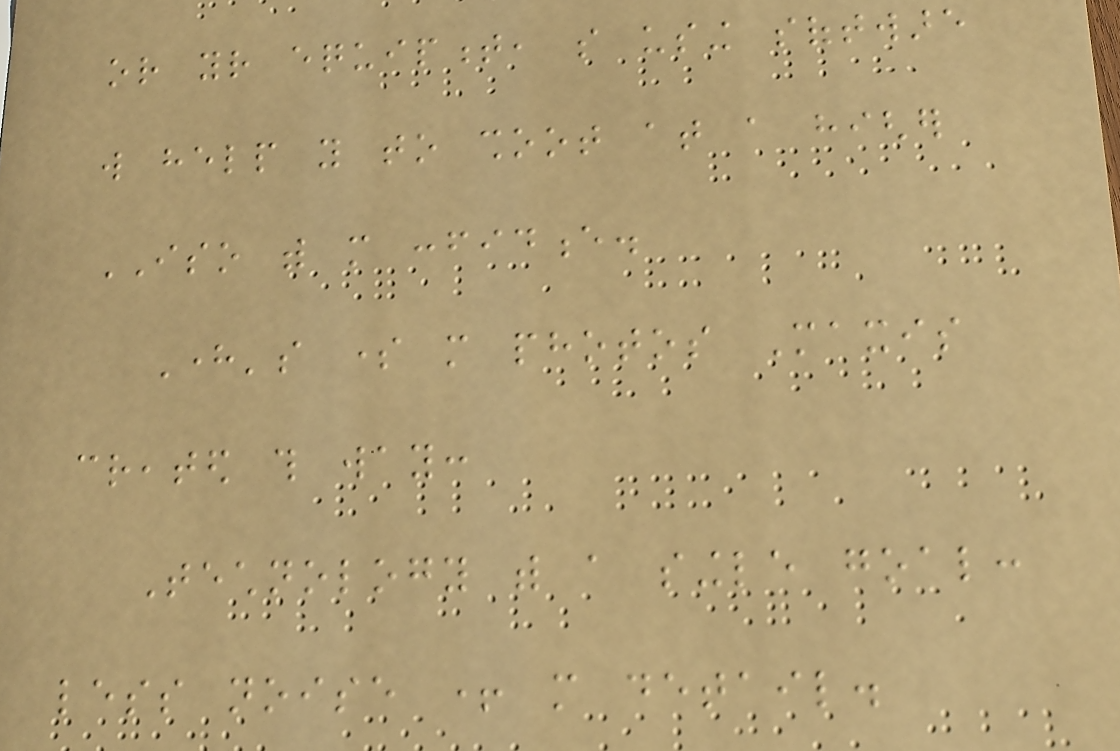or your equipment, so using software
will help you to shoot at a higher
ISO with more confidence.
Here's some more photos Maxis
created this way:
Technology with a single goal:
less noise + more detail.
